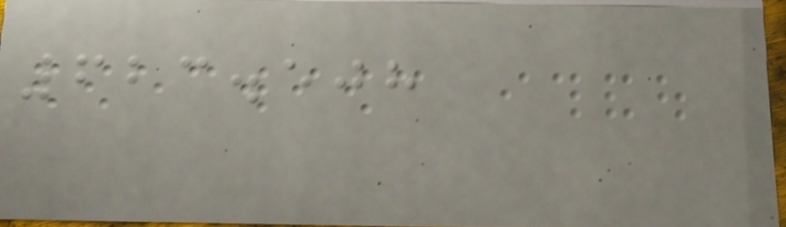623.508
